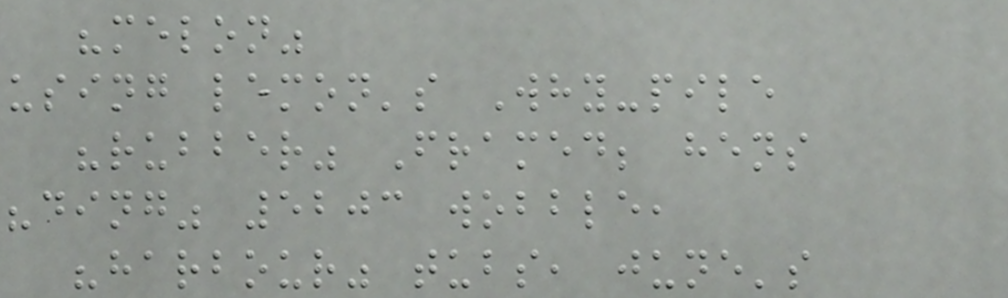"melon"
using lemon's Why-pile
"rubber" Framed; hens
"ding" 5203 wobble,
"harbour" tubs, june's
